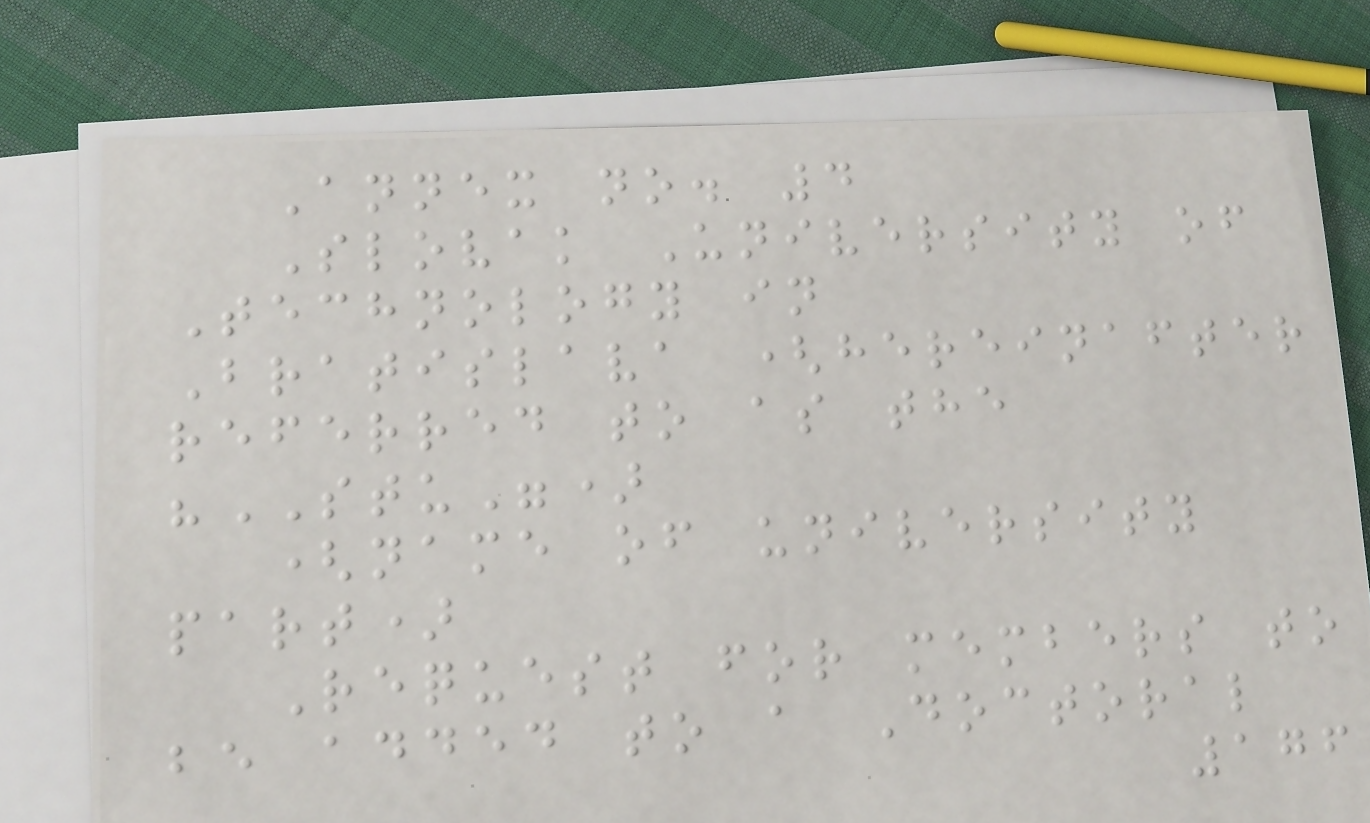Annex no. 4
Slovak University of
Technology in
Bratislava (hereinafter
referred to as the
"STU")
(name of university
part)
Request for members to
be added to a Doctoral
176
